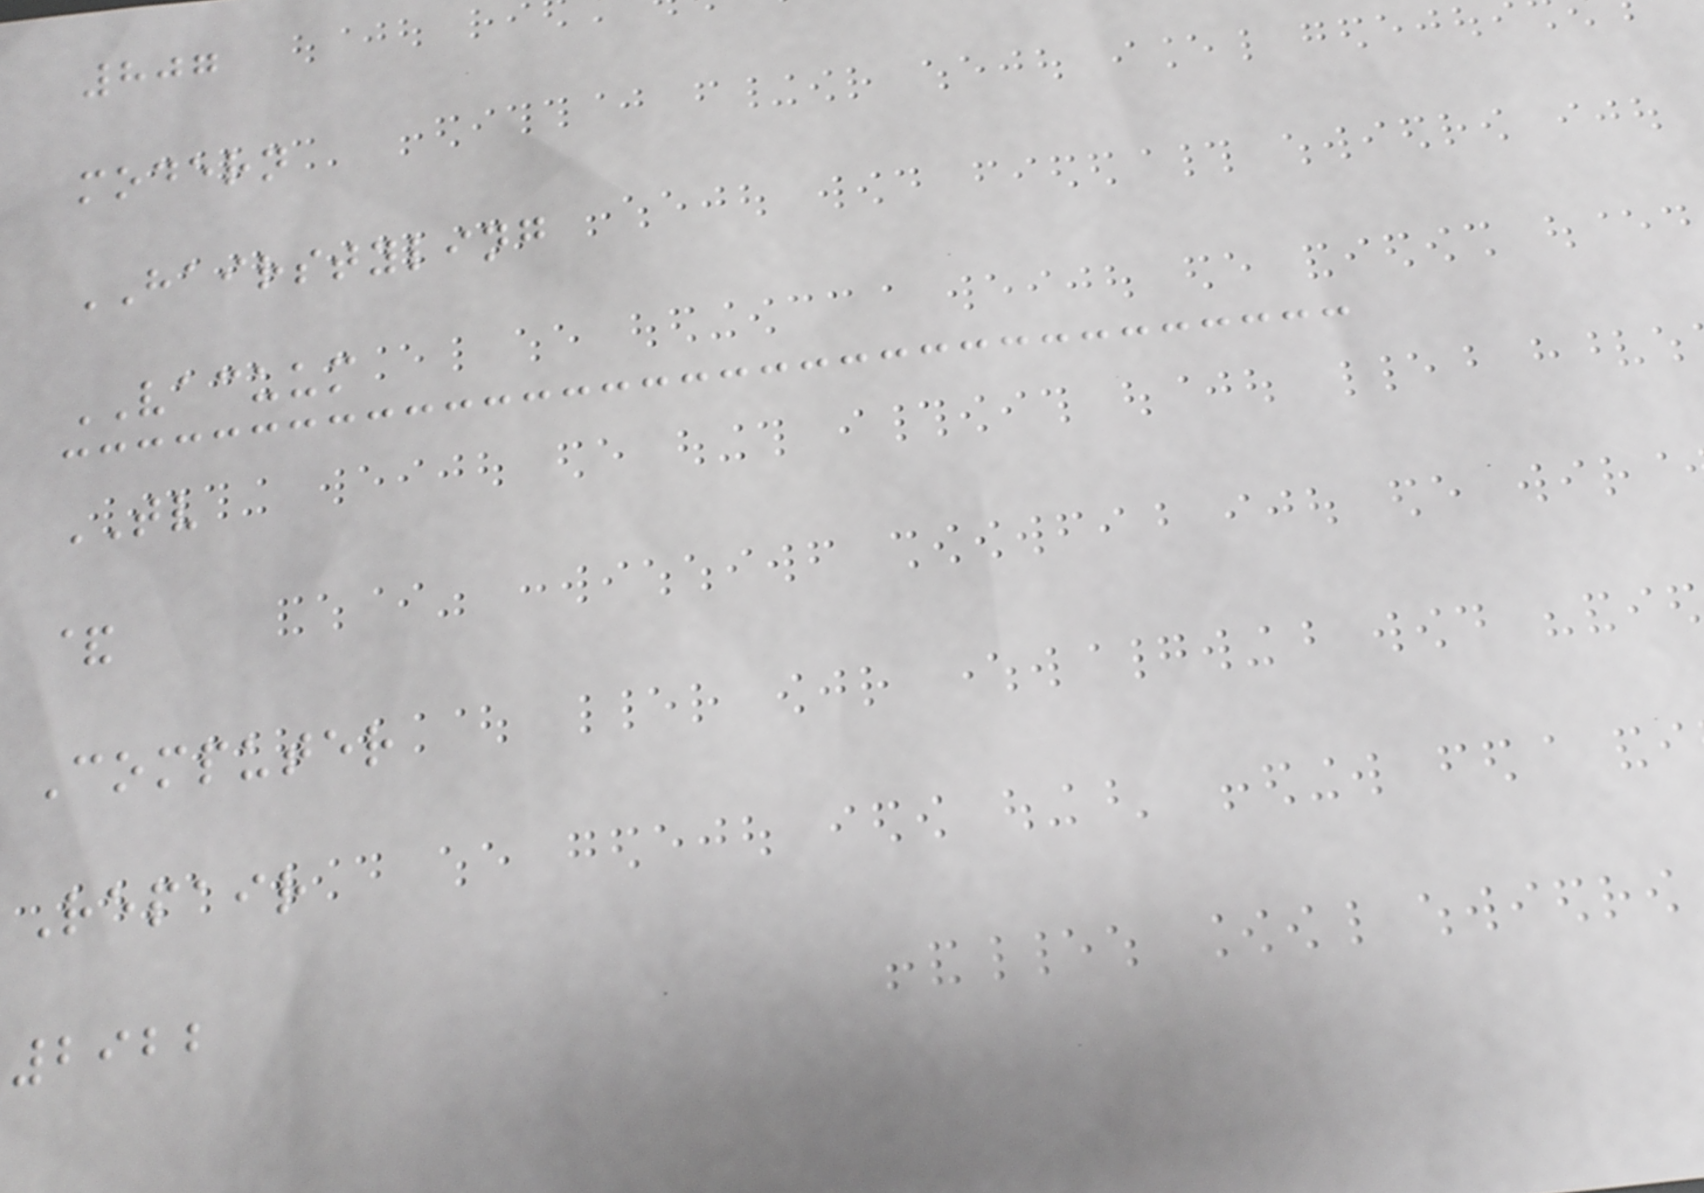807
modern
HAIRSTYLING
VACUUM
TV
&
Computer
Repair
2922
